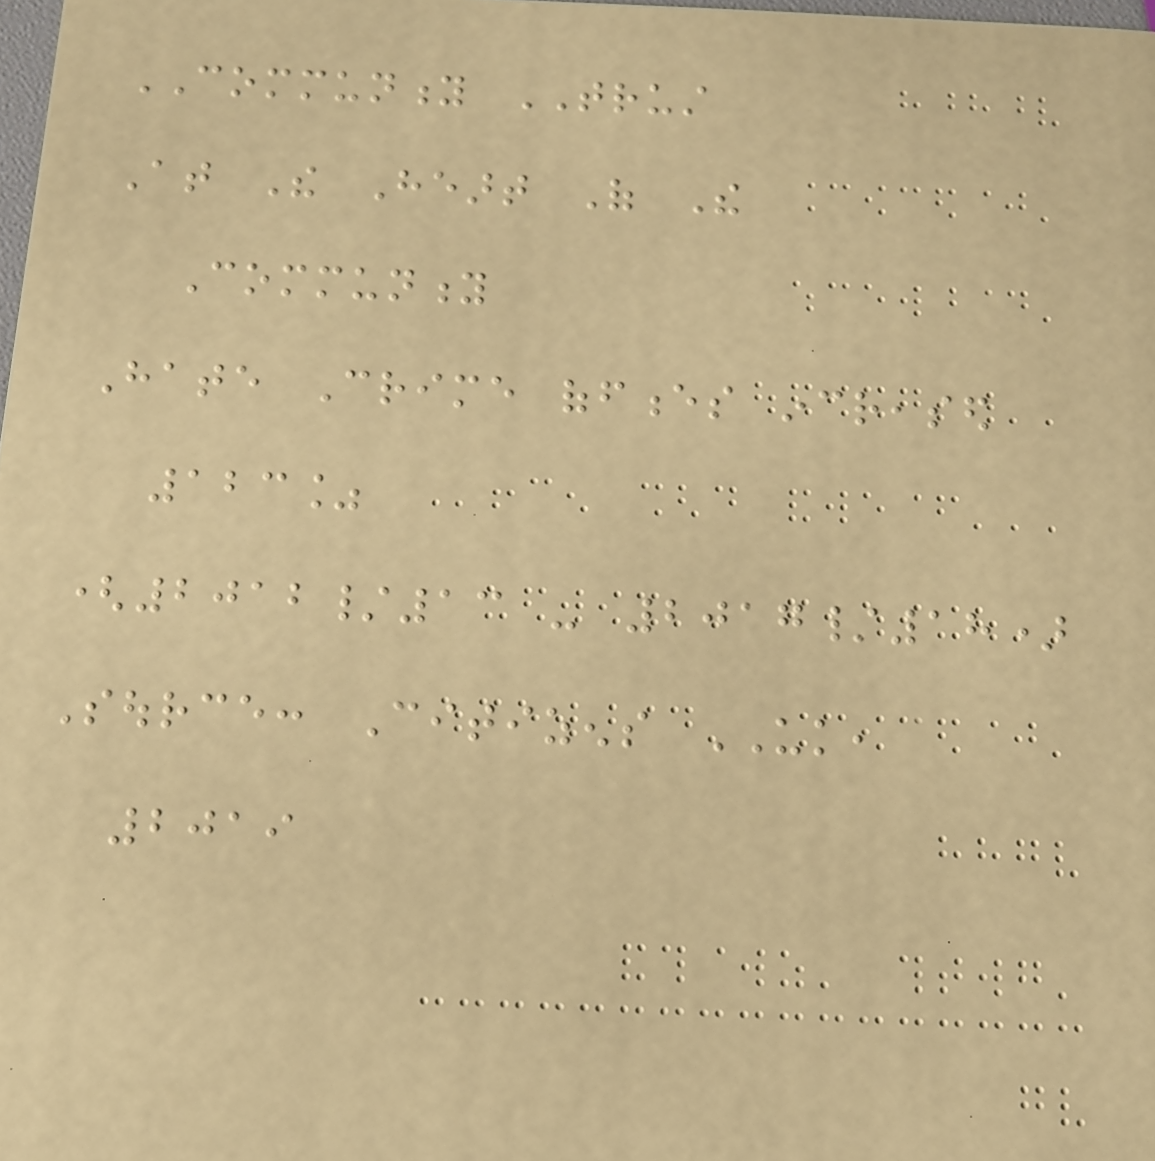COMMUNITY TRUST
At The Heart Of The
Community
Hate Crime offences increased
123%
(2012/13 - 2017/18)
Source: Citizens UK,
2019
